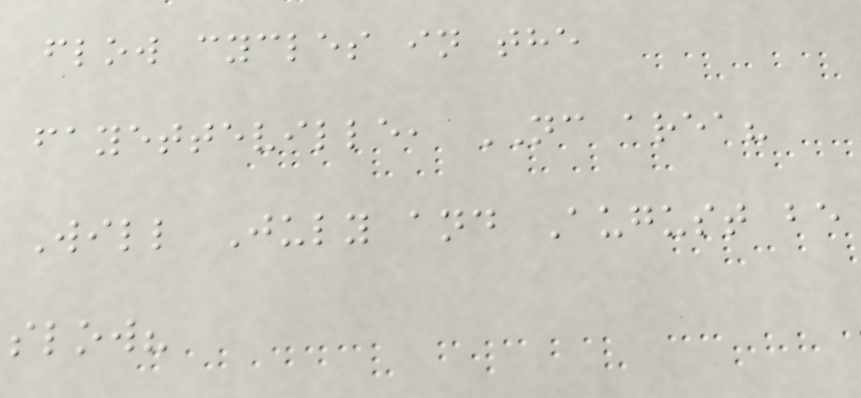flow cycles in the
fayetteville, NC area?
Will July and August be
slow?
